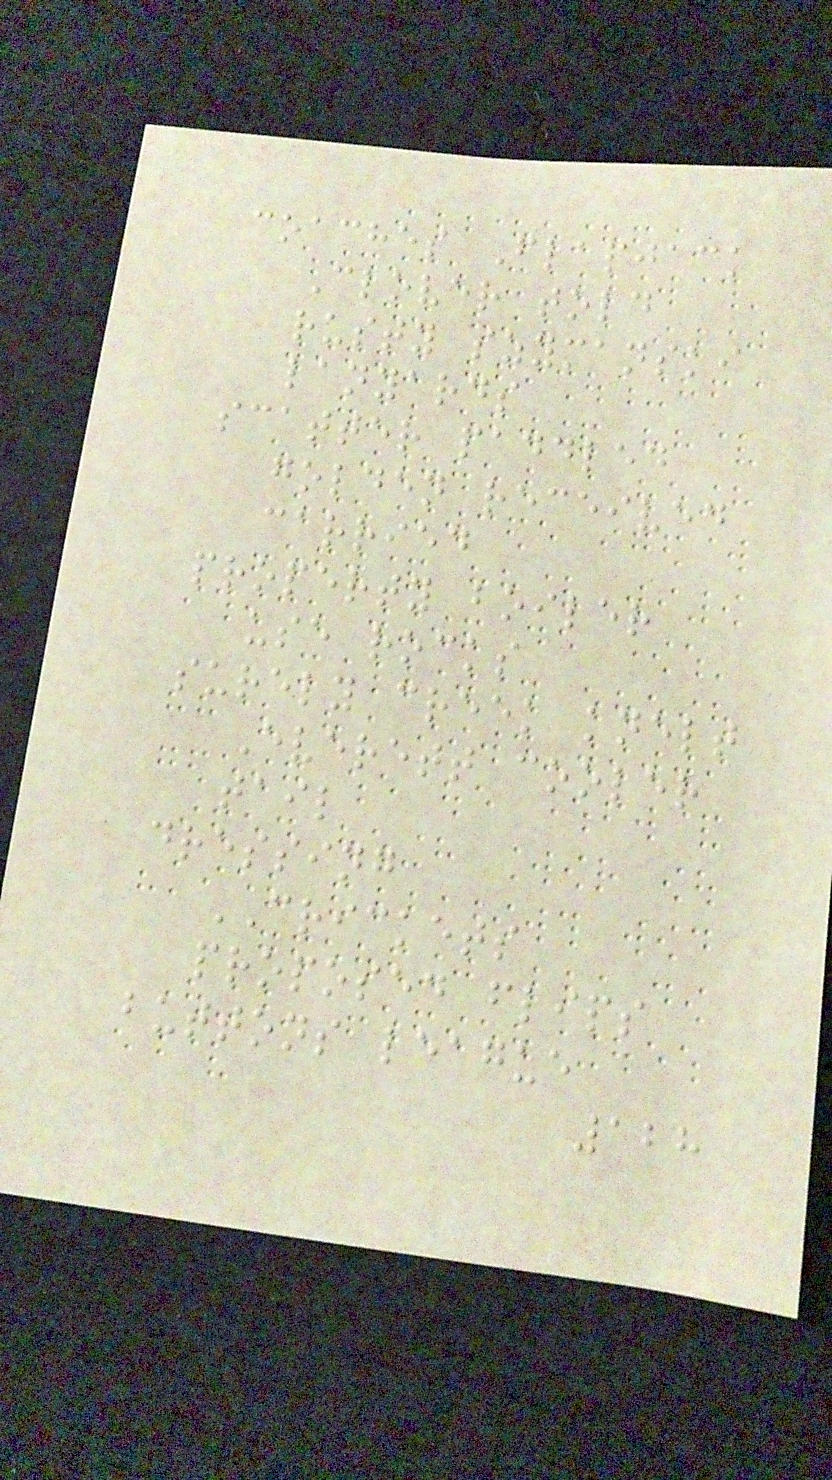coaches Flapjack
Clover told
rusty szymanski
lanyards
scatter paddled
golden received
carried
property boiler
use rocks
surely creek knelt
Everett cooler
tail
dressing
CRICKETS
proposed flips
buttons league
128
